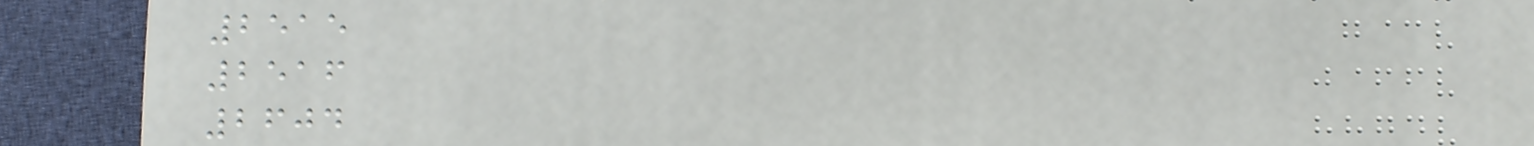2515
2516
2604
